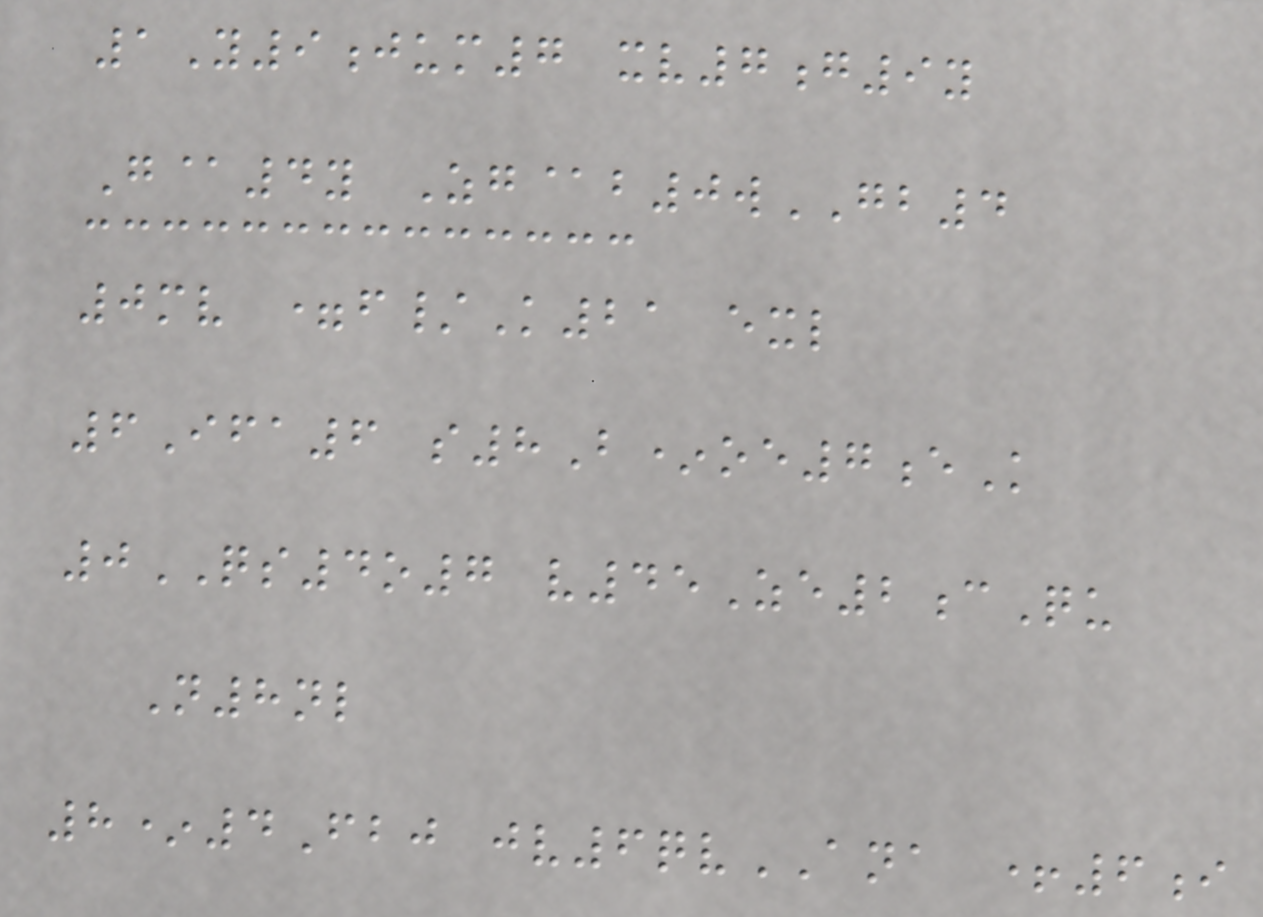1Y9jum7 xv7g9y
G@4y Zg@b0wGB4
0mv =f/K21 exl
6Ifa6 s8B*oe7eK
0QS4o7 v45Ze2cQu
N8nl
8*4Fbj jv6qvANA +6i
